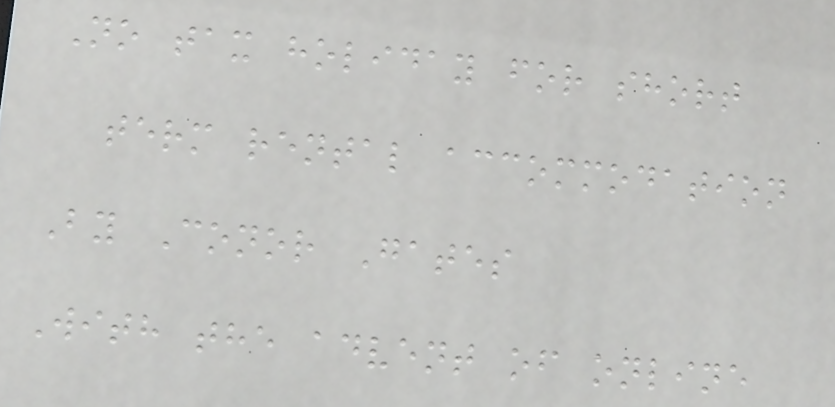No tax holiday for short
term rental accommodation
By Conor Gates
With the advent of online
